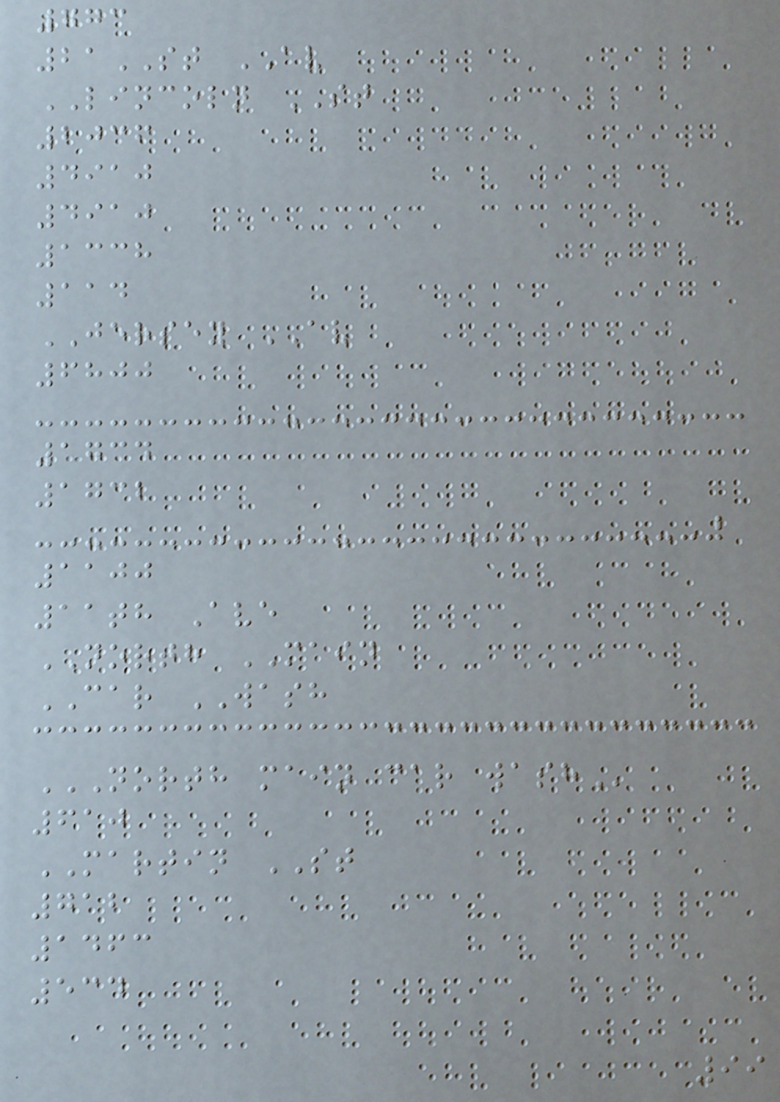773
21ST AV
LINCOLN ST
2036
4910
4910
1338
114
JERSEY AV
6800
1734
1732
1100
11th Ave
NORTH MAIN
CAR WASH
NORTH MAIN CAR WASH
610
MARTIN ST
712
1463
534
99
